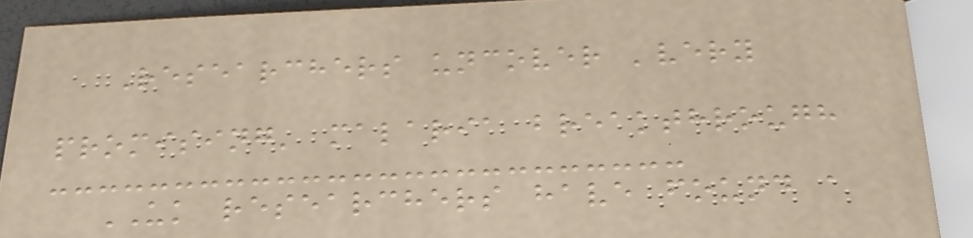Researchers uncover 'very
promising' malaria breakthrough
UK researchers have found a
